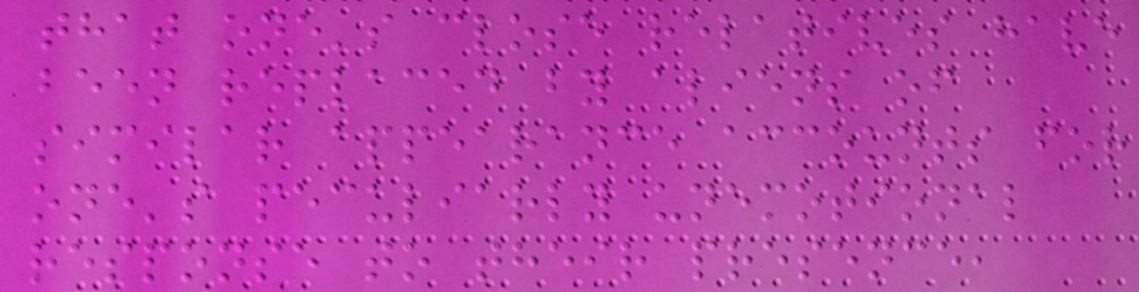that one's close relatives have
been replaced by aliens of
similar appearance accounts for
one's peculiarly unemotional
response to their presence,
